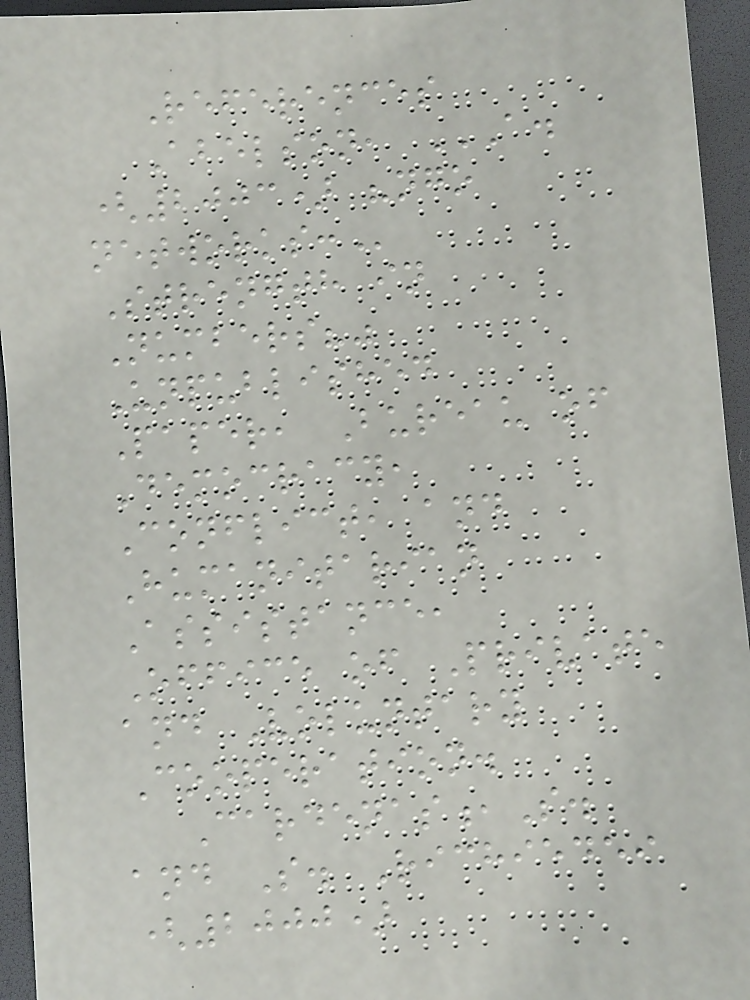References
Abelson, A.
(2003) "NGO
NETWORKS:
Strength in
Numbers?"
Unpublished
Paper, Bureau of
Democracy,
Conflict, and
Humanitarian
Assistance,
Office of Private
and Voluntary
Cooperation.
Cardenas,S.
and S. Richiedei
(2000)
